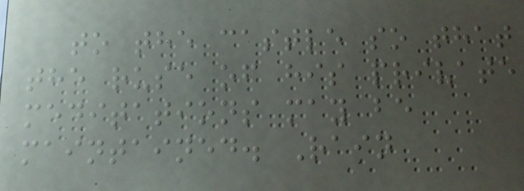to the castle so that
the ruse of his private
meditations may be
maintained. Rain
